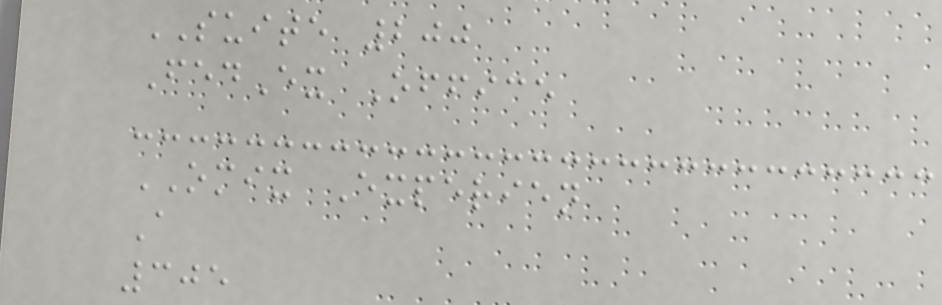SUITE 200
FedEx Office
OMIX Experien
A
305
